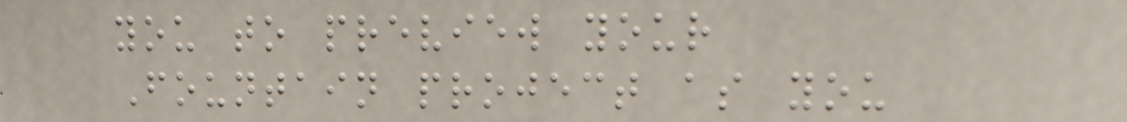you to preview your
Fountain project as you
